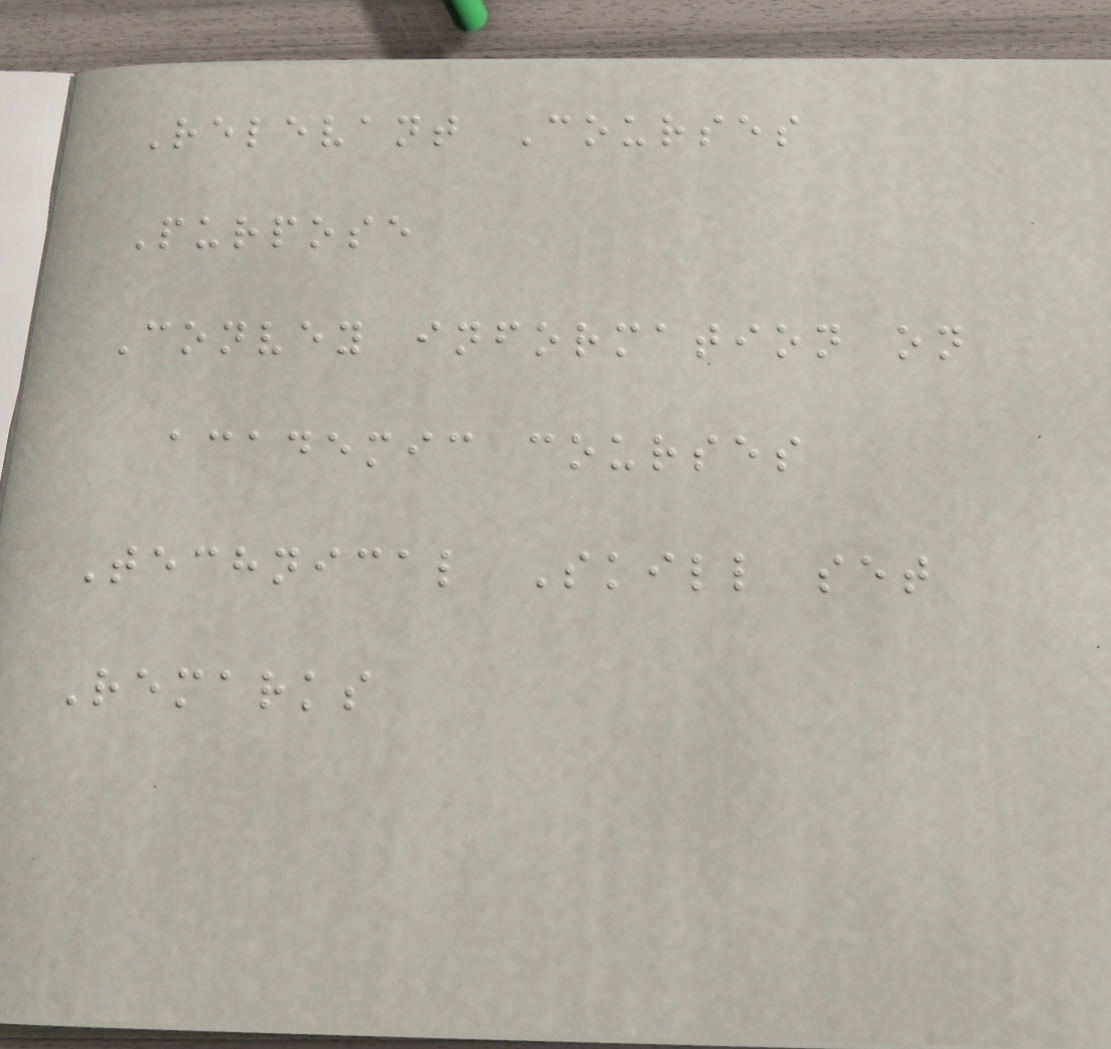Relevant Courses
Purpose
Convey information on
academic courses
Technical Skill set
Remarks
